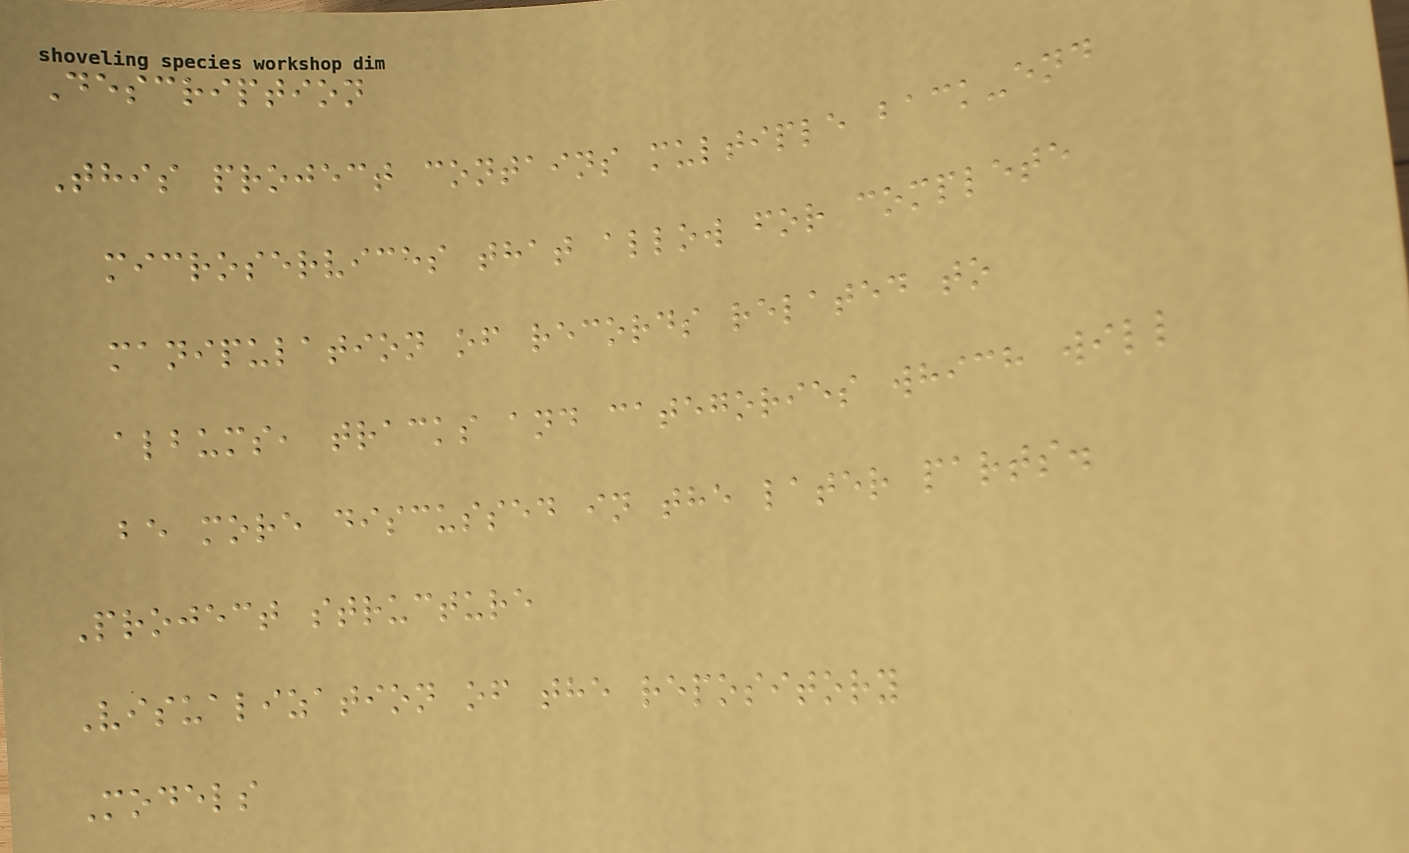Description
This project contains multiple back-end
microservices that allow for complete
manipulation of records related to
albums, tracks and categories which will
be more discussed in the later parts.
Project structure
Visualization of the repository
Models
